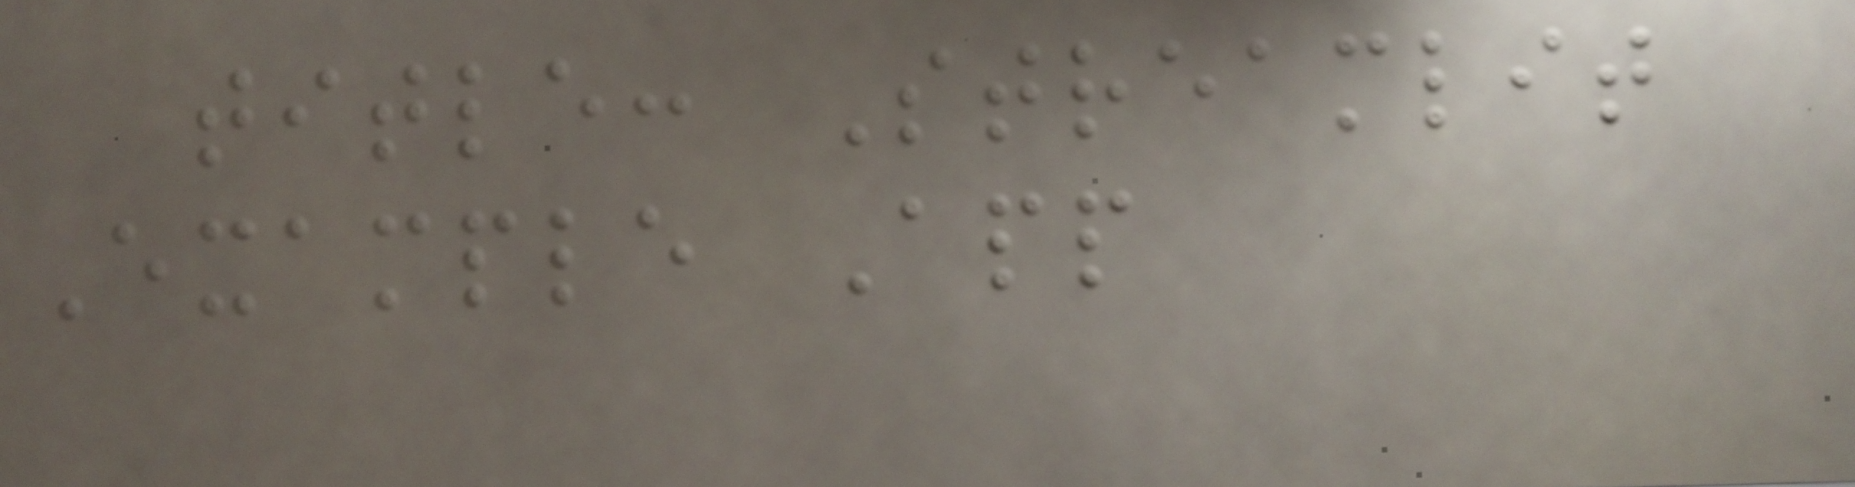title: Streamlit
Example App
